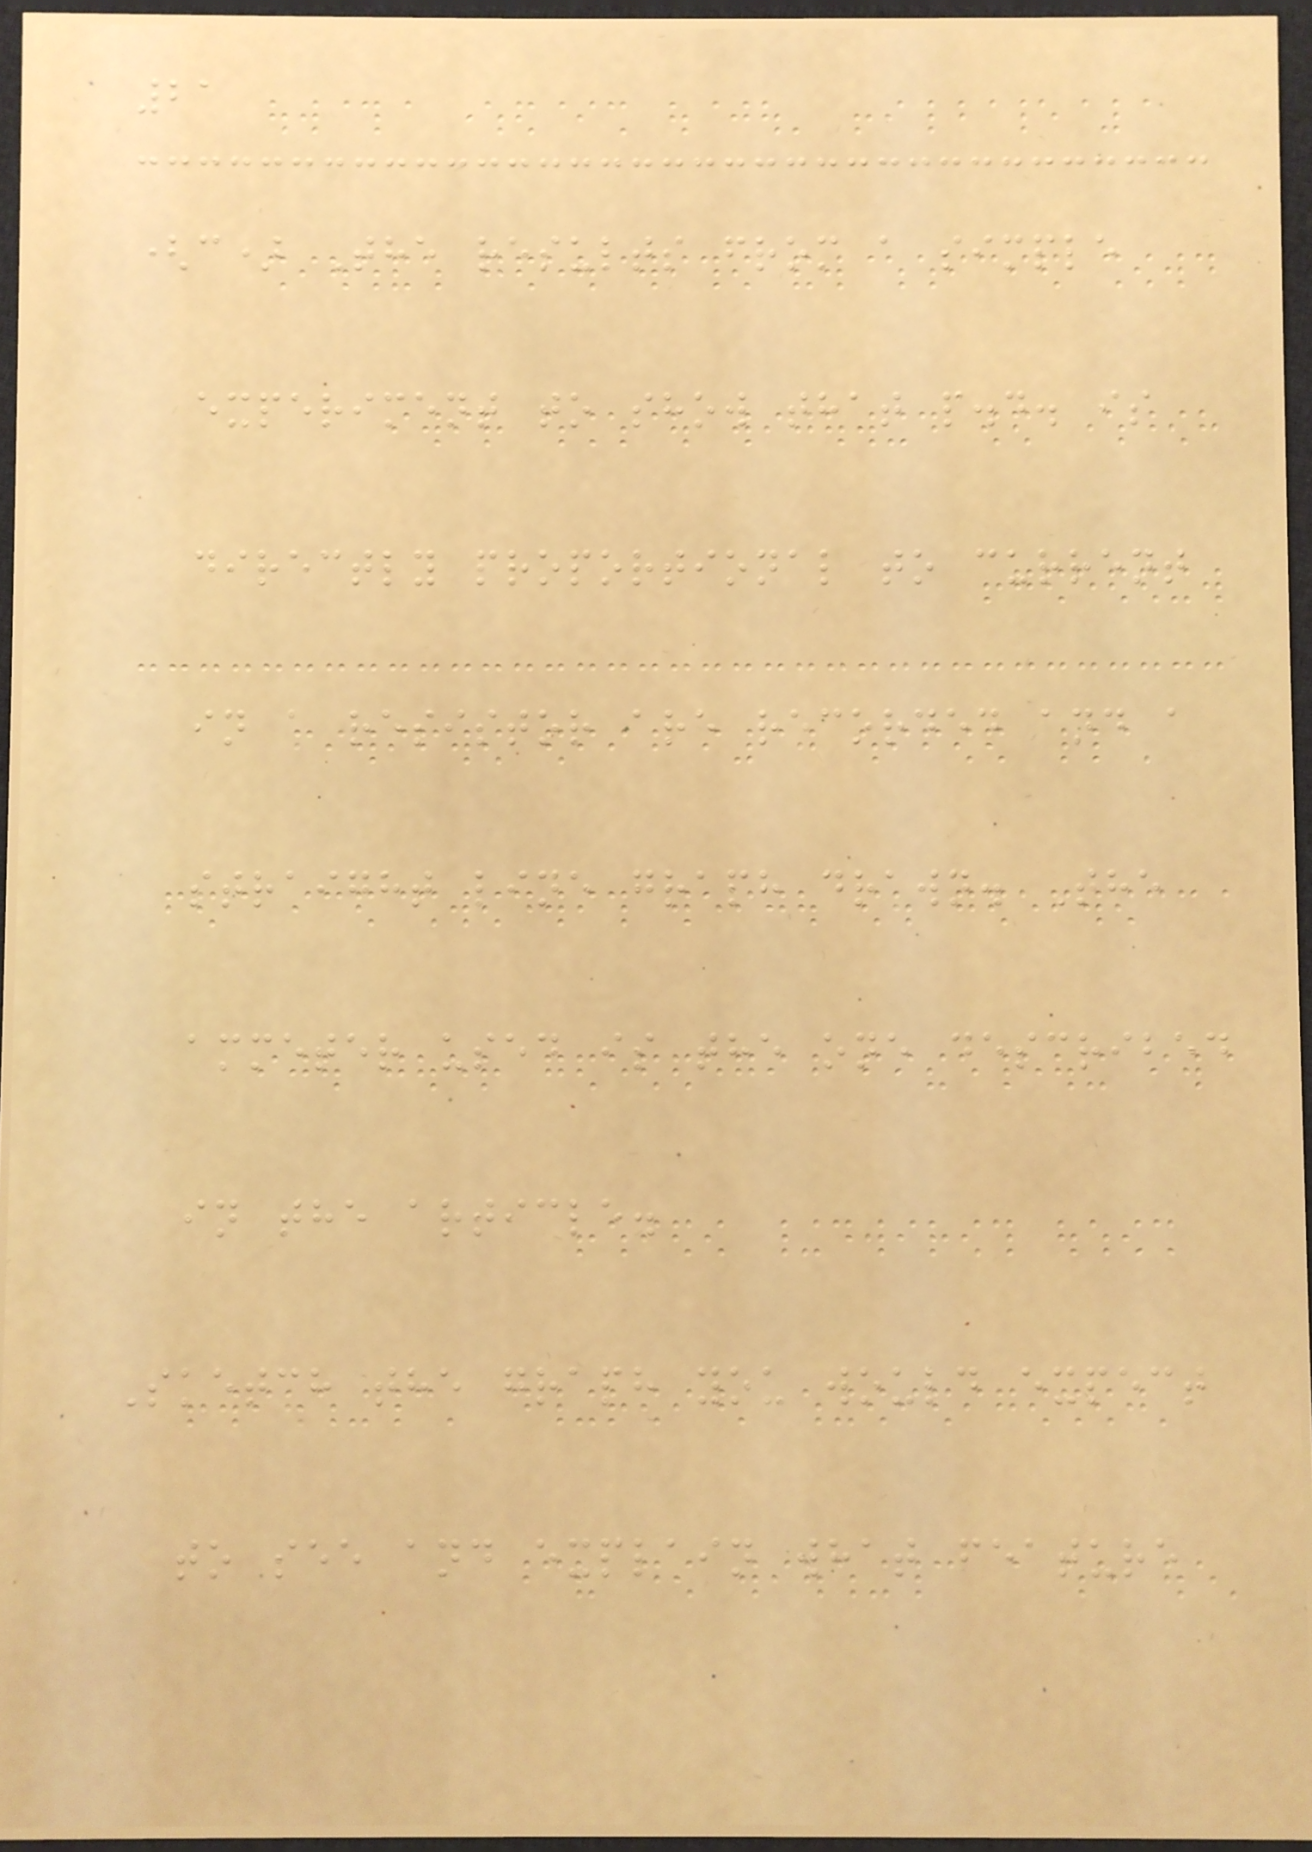21
(c) The results from a simple
experiment to show that p.d. is
directly proportional to current
in a resistor are recorded and a
straight line graph drawn. The
ammeter used is the one described
in the article.
Sketch the graph you would expect
to see and explain what feature
